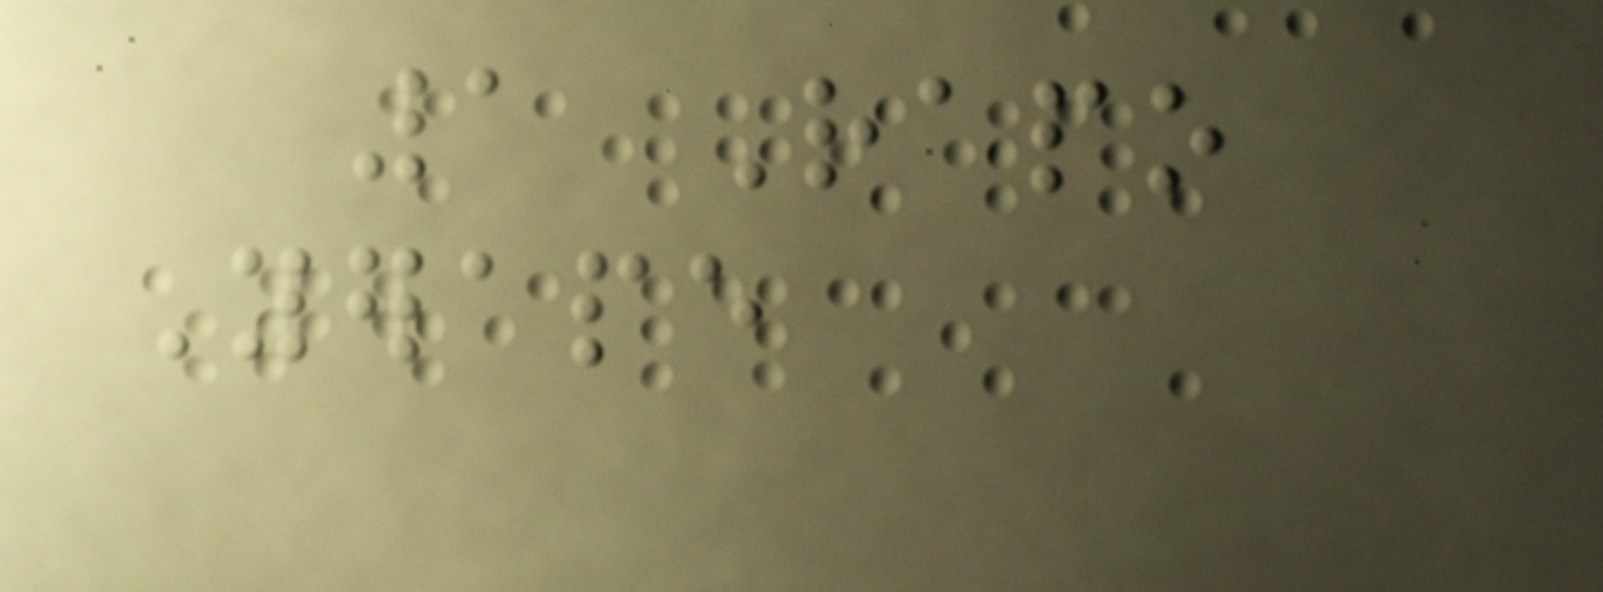1 Rapo
Yerape
